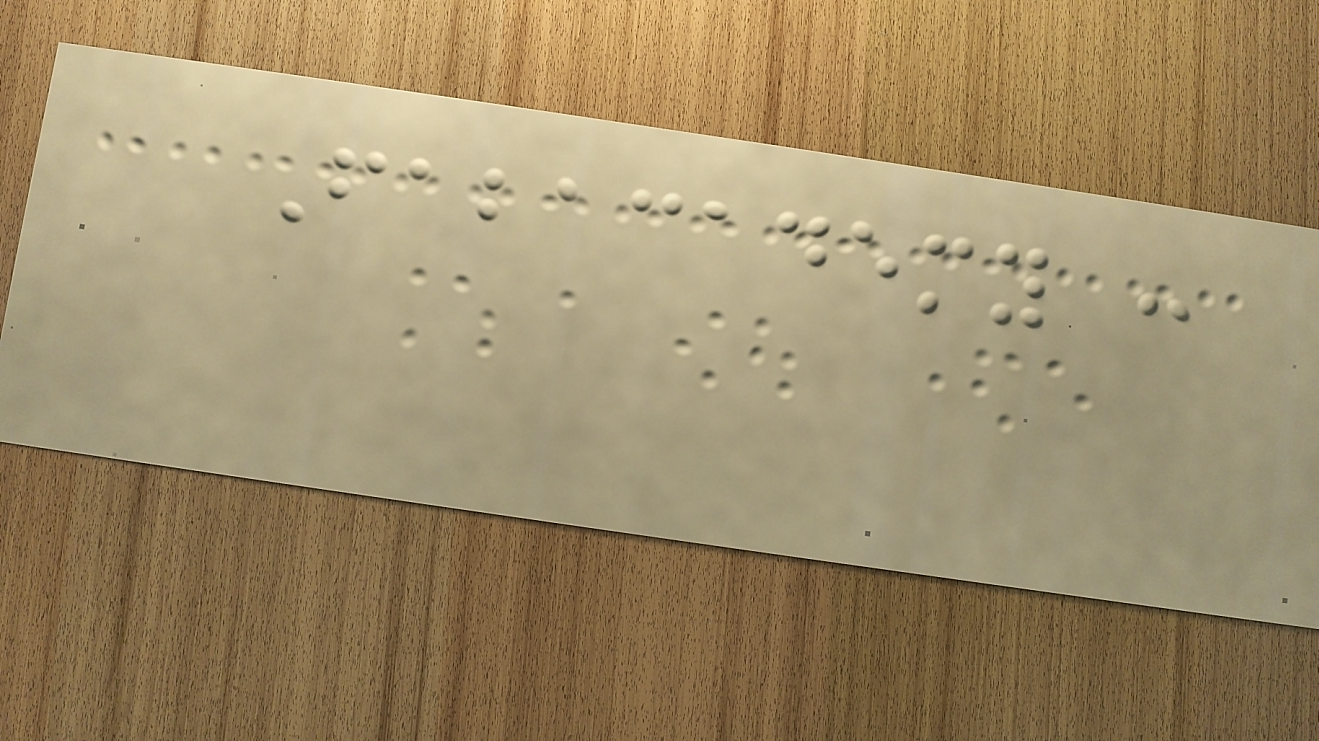Fabacademy :
